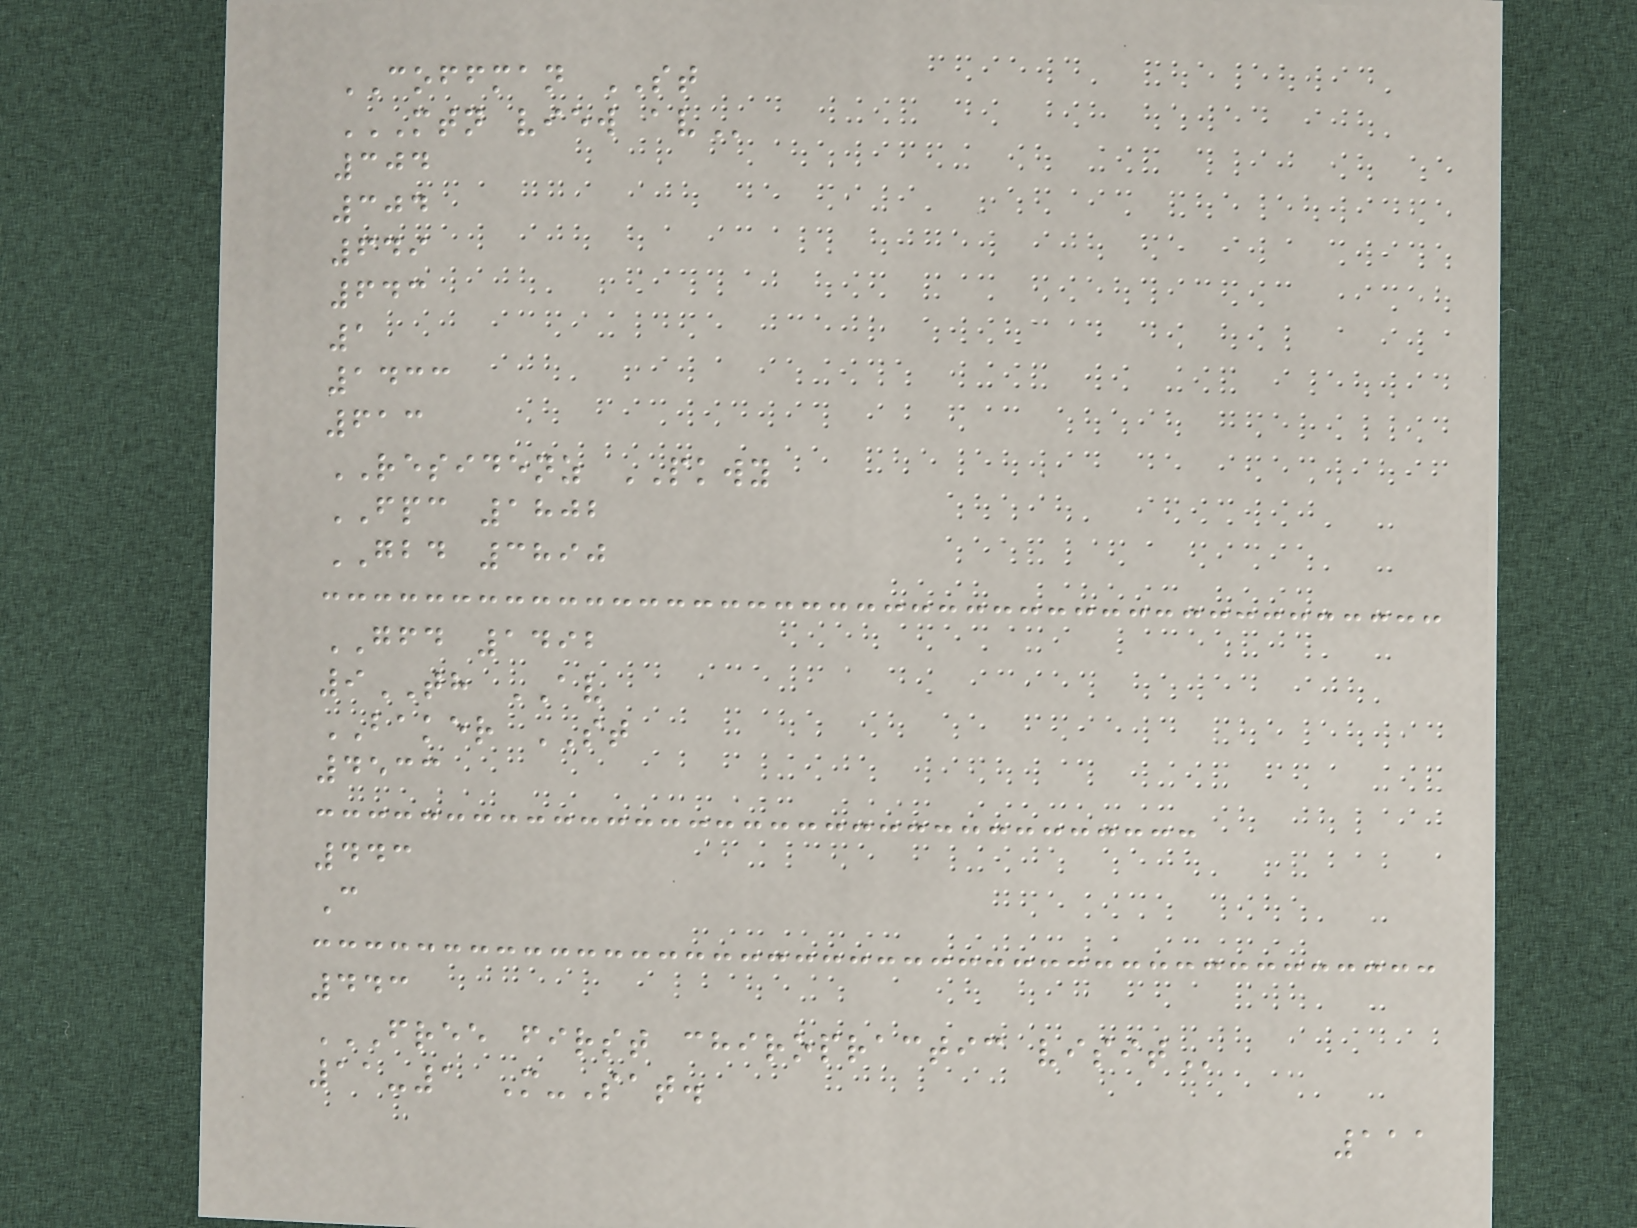COFFMAN ST
MTN VIEW AV
304
304
649
643
1
1433
613
RESIDENZ PKWY
FPC 1802
GBD 3890
GFD 1492
9TH AV
BAKER ST
4533
443
C
443
FREE FIRST CHIROPRACTIC VISIT
11-1 M-Sat.
111
